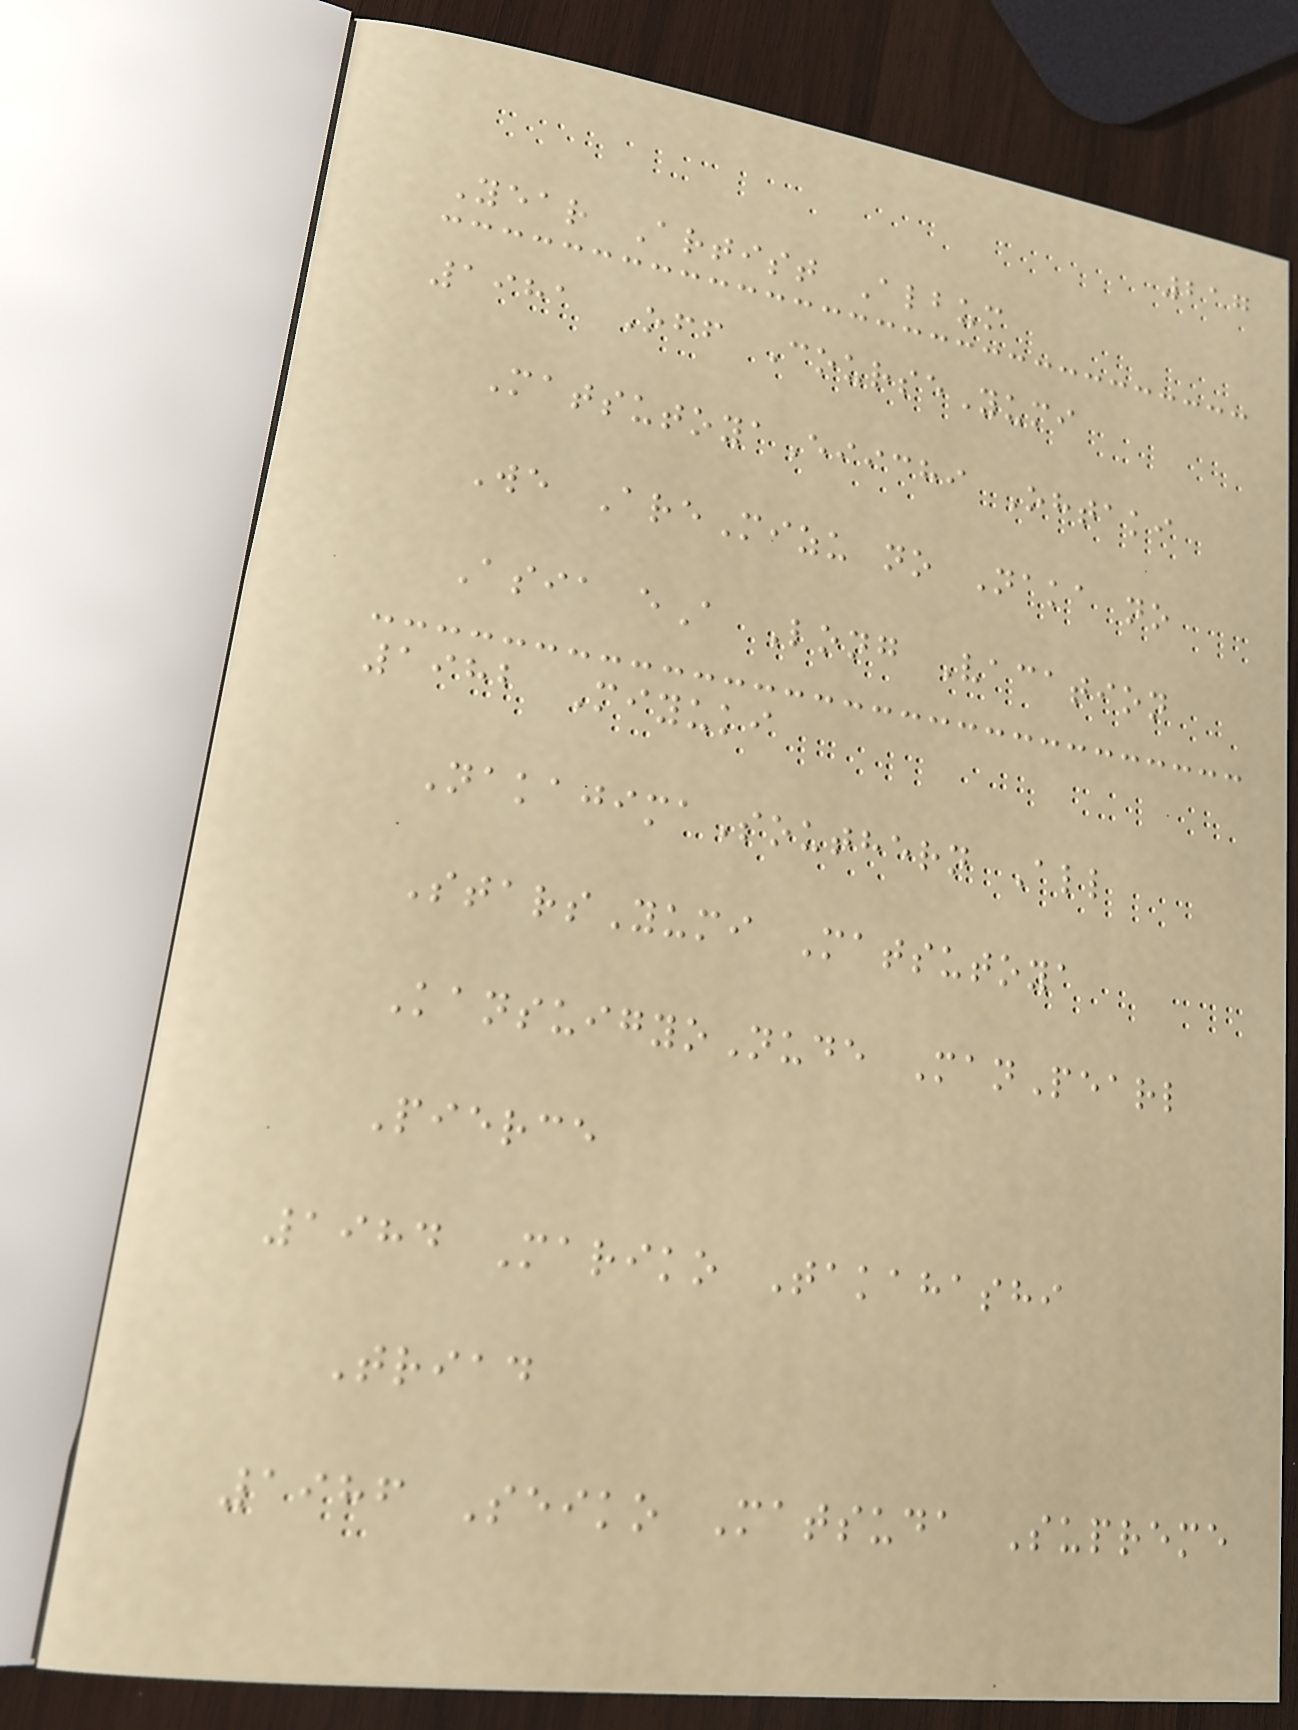217
Year Artist Album
1981 Off CourseYumi
MatsutoyaEiichi Ohtaki
We AreMizu no Naka no
Asia eA Long Vacation
1982 Miyuki
NakajimaSouthern All
StarsYumi Matsutoya
KansuigyoNude ManPearl
Pierce
1984 Mariko Takahashi
Triad
1986 Seiko Matsuda Supreme
